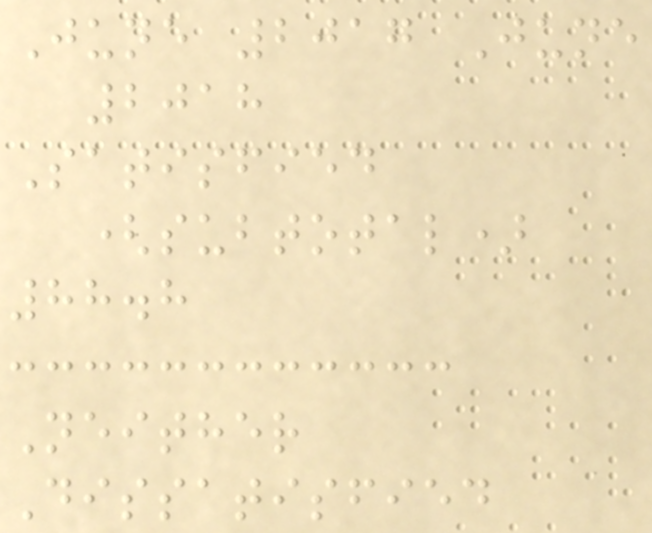June 2017 June
2018
Satisfied
(subtotal)
88.8
Neither
Dissatisfied
